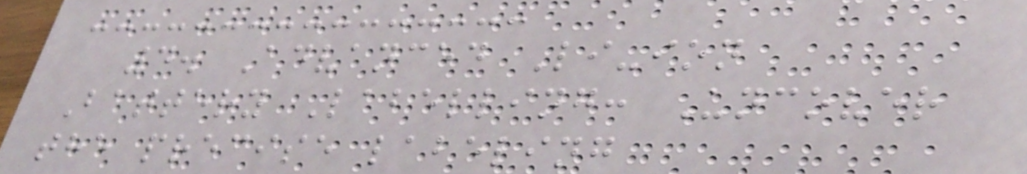4. Advanced Li-ion
Battery Labelling: Uncover
the precise labeling
